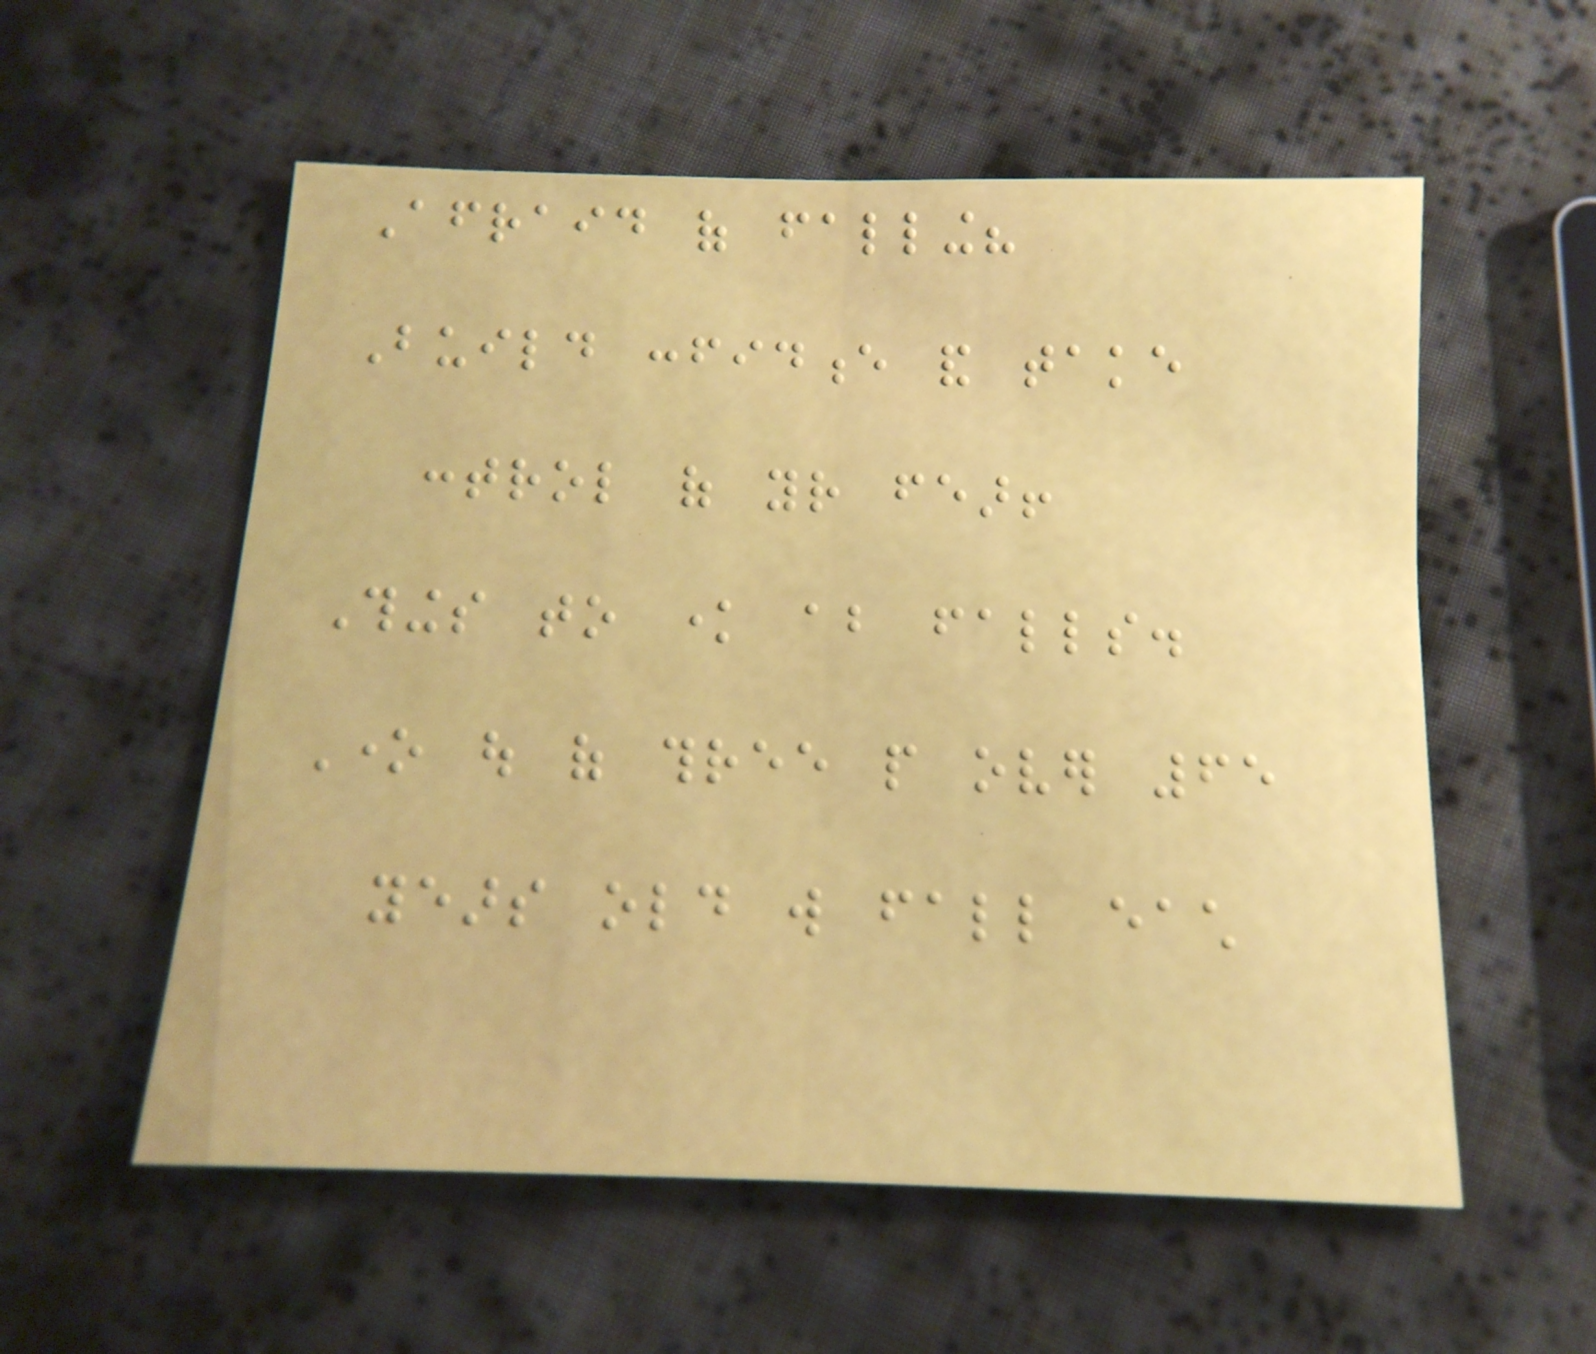Afraid of falling?
Build confidence and take
control of your fear!
Things to know about falls.
One out of three people over 65
years old will fall each
